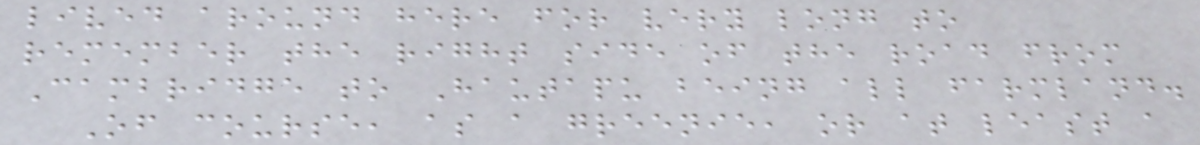lived around here for very long to
remember the right side of the road from
Cambridge to Hautapu being all farmland.
Of course, as a greenie, or at least a
